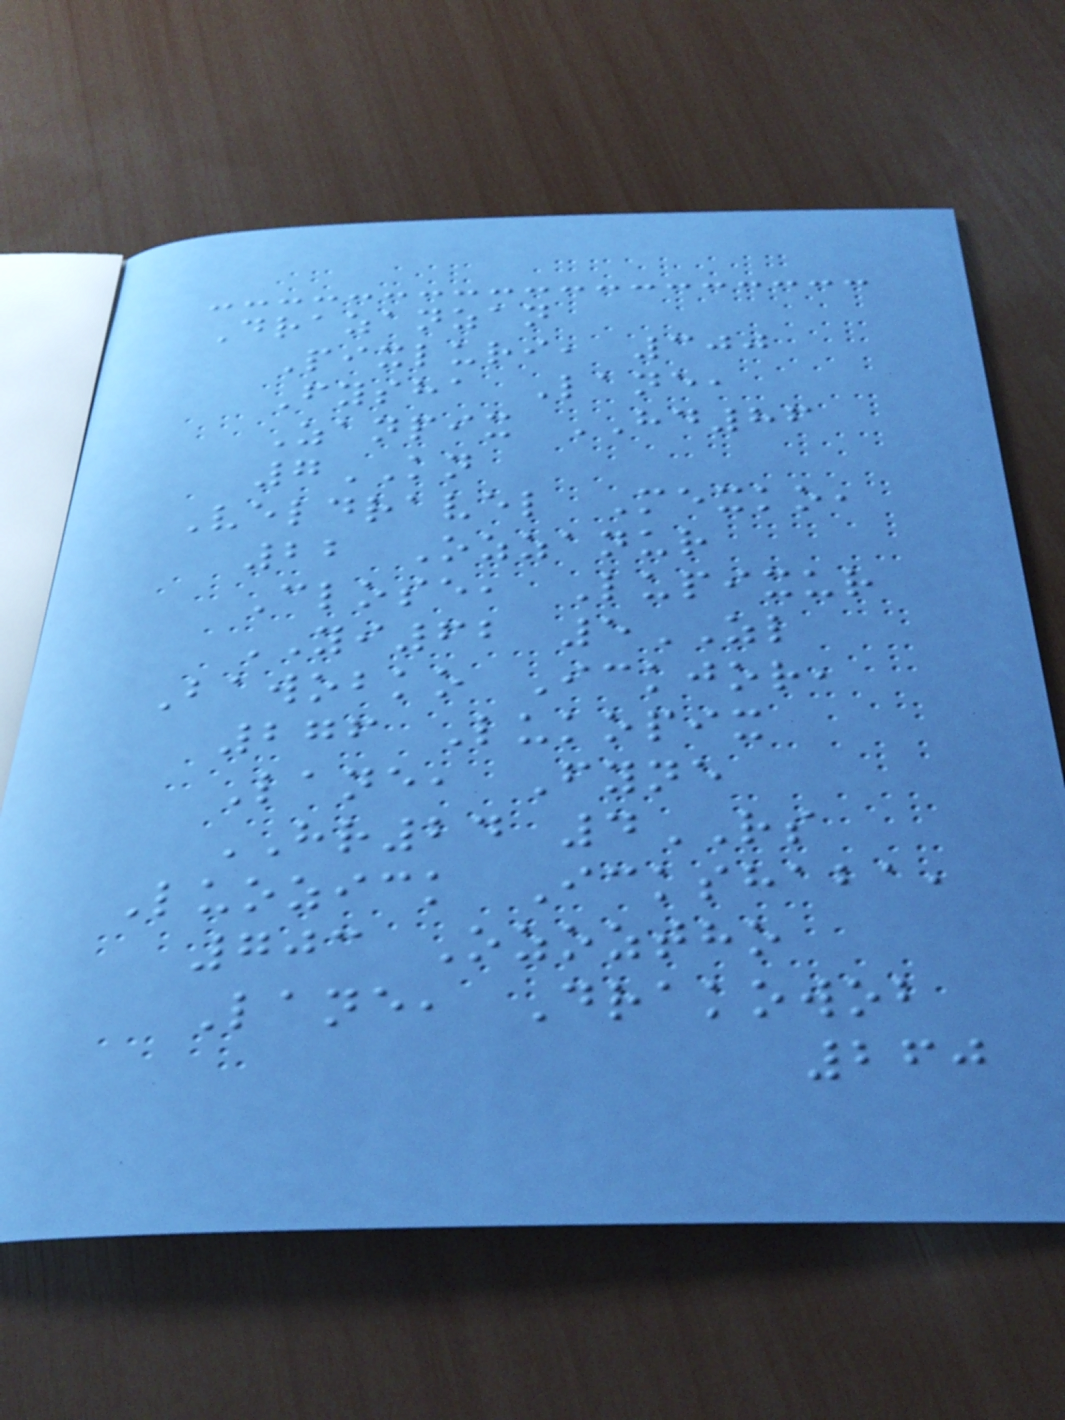Drazanzan
Pixluri, 300
Fysha Lane,
Zanpix HD86
7KN
Veldravel Mexko,
22 Ozzanur
Close, Lupixur
YI62 5ZL
Bawobko Ickjor,
276 Lukopix
Lane, Fyne
HR24 4RS
Luozick Ickshaba,
703 Ozoztho
Lane, Drakowob
260
